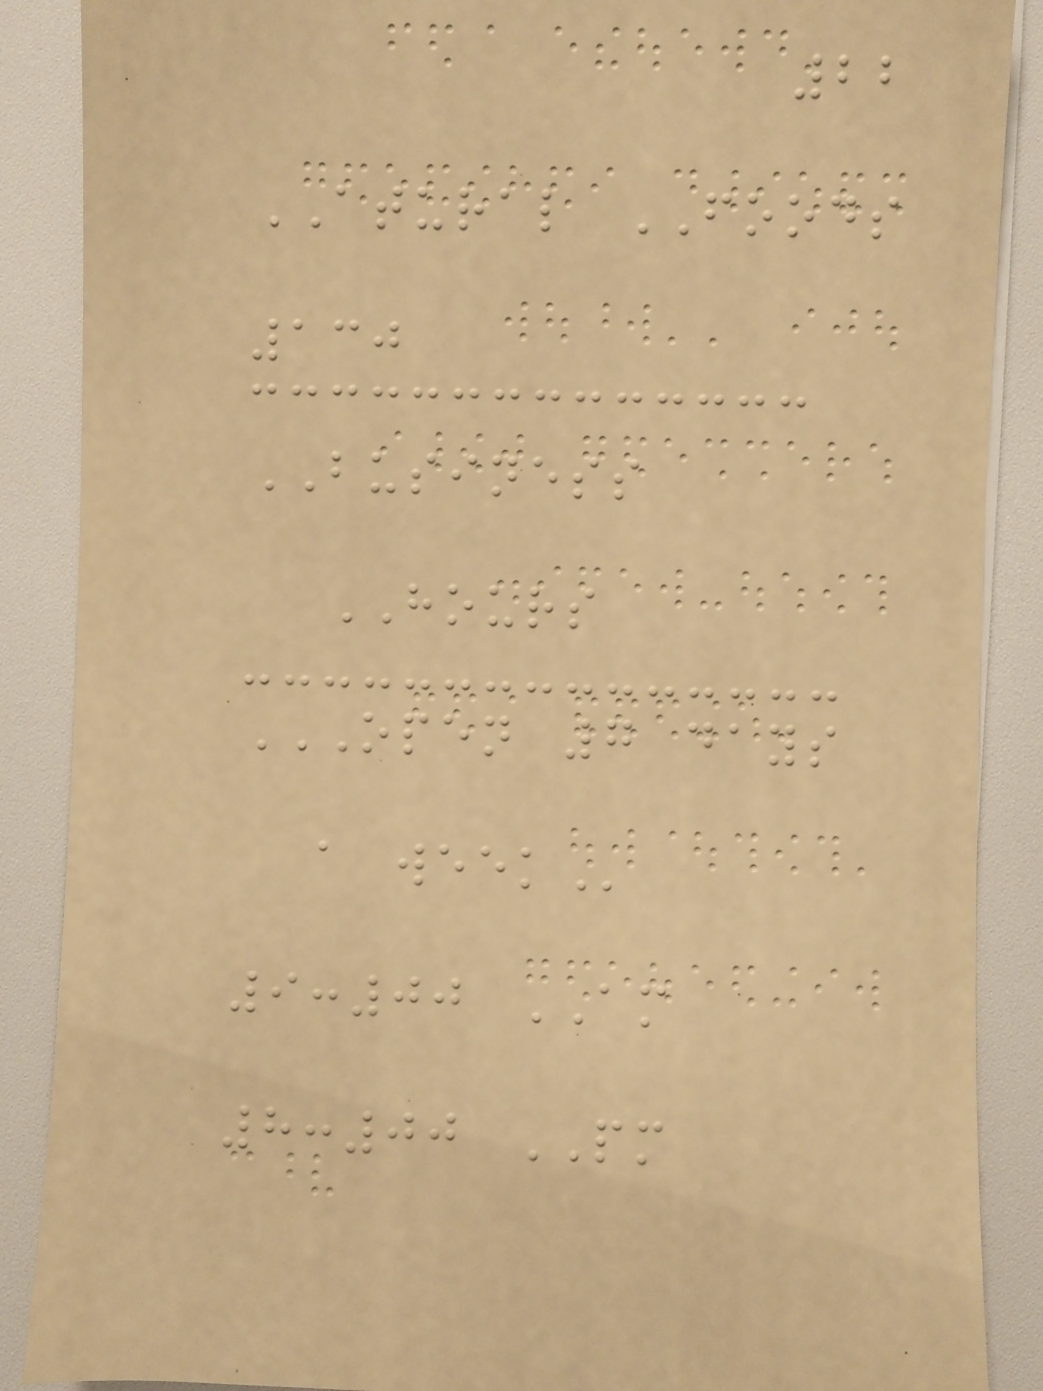22
ATURAL FOODS
130
BUSINESS
HOURS
OPEN 7 DAYS
A WEEK
9:00 AM
8:00 PM
